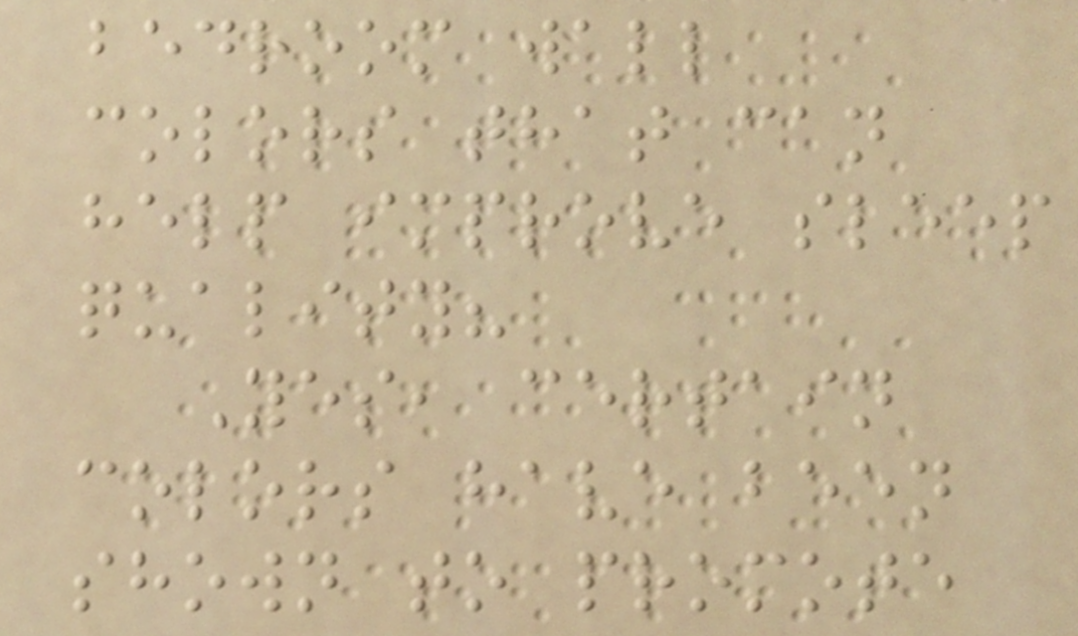bedroom wall
colors that can
help improve sleep
quality?
Yes, certain
colors have been
shown to promote
